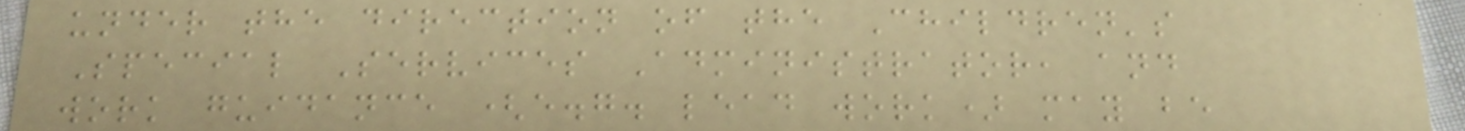under the direction of the Children's
Special Services Administrator, and
work guidance (e.g. lead work) may be
